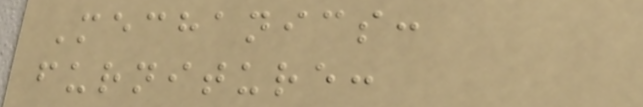Mechanics:
furniture:
